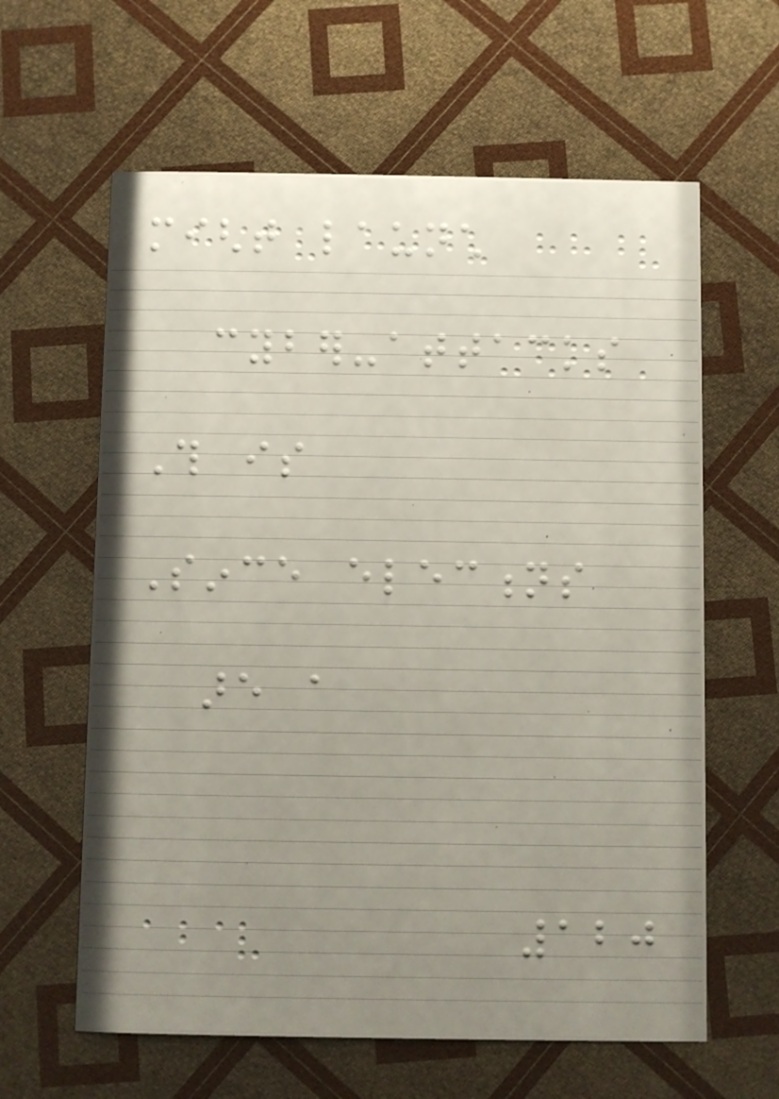might launch
cyber-attacks
This is
Since elections
are a
120
